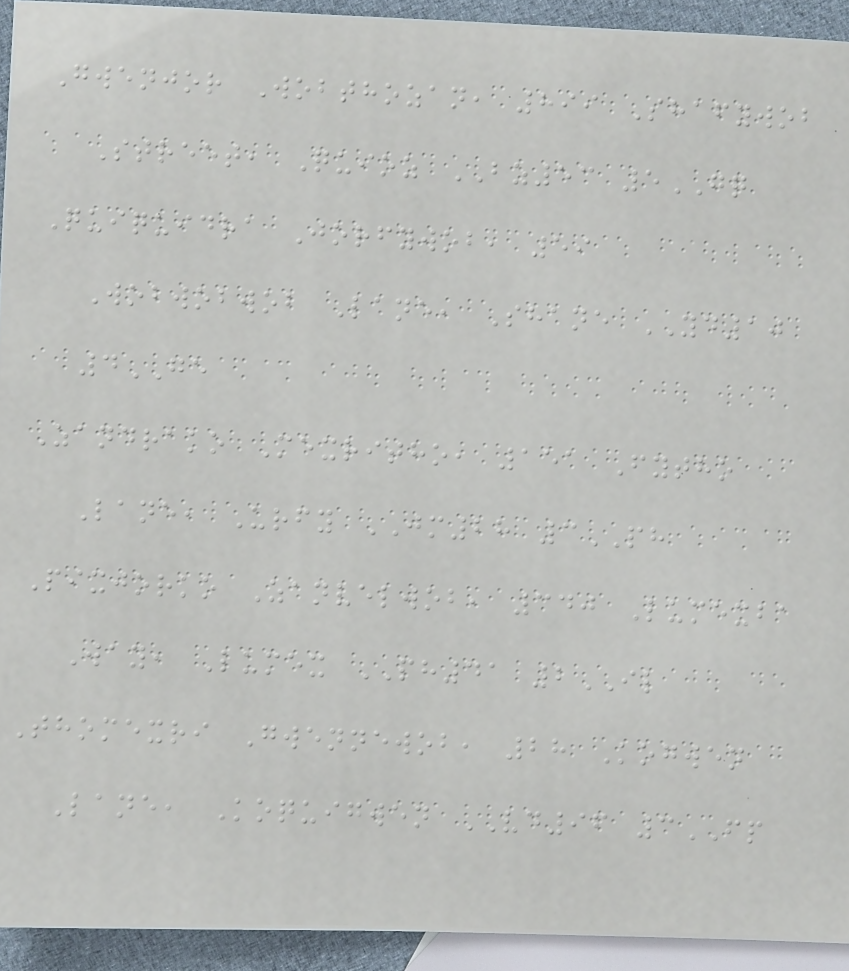Gwenjor Wobthozan, 899 Shafywob
Street, Quioz BZ53 5GQ
Quiquidra Jorfywob, 59
Wobwobwob Lane, Shane YD10
4GE
Zandrako Mexritho, 151 Fytho
Lane, Urfy JM28 3PH
Pixjorko Zanvelwob, 340 Lumexba
Way, Lumex PH41 2IL
Thomexri Gwennewob, 28 Kogwen
Lane, Koquigwen VD96 3FP
